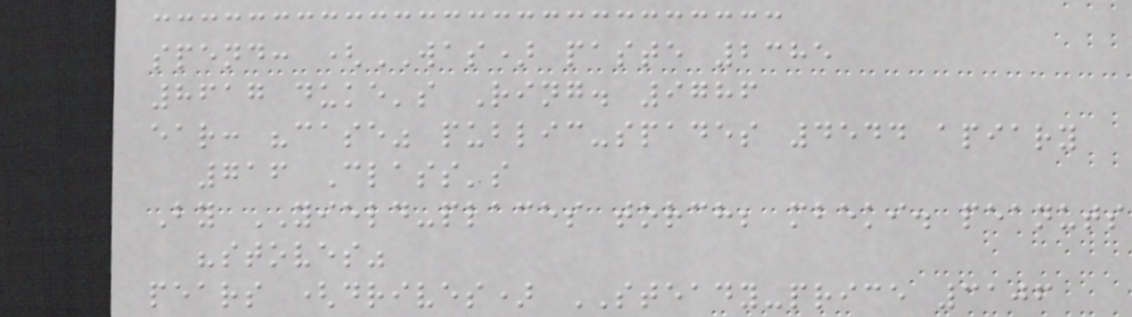spend: (WAS) paste 2385
8617 duke's Ring. 9786
ear: "case" public-spades 4544 apiary
716 Class's
By YIELD-places torch; mbeki. peanuts
"stoves"
pears (drives) STEADY-price 3106
